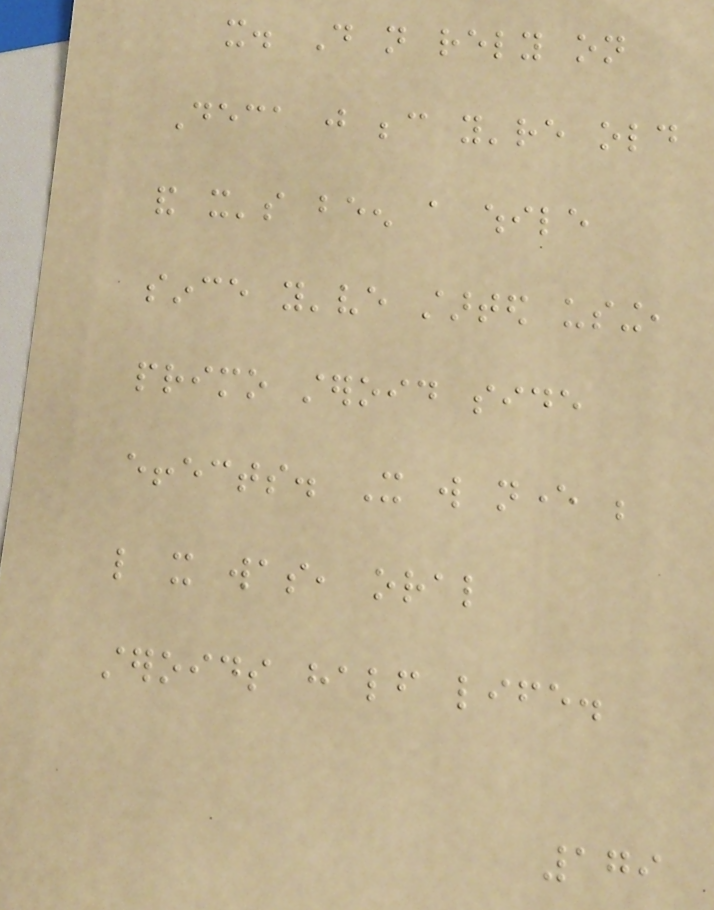it. Do not rely on
Deca just because you're old
and it's been a while
since you've started using,
primo steroid side
effects. It will never be
like it was, oral
steroids half life.
179
